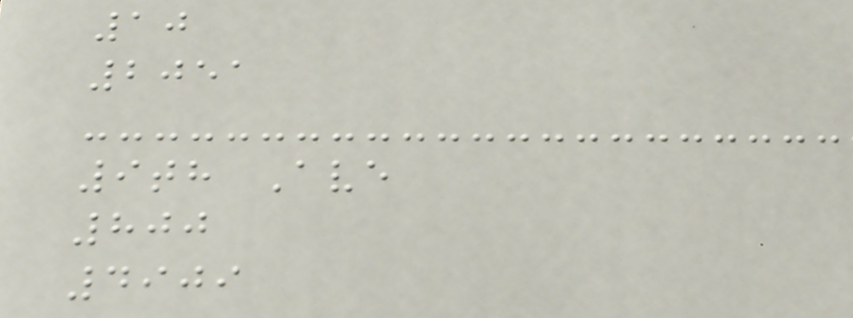10
2051
9th Ave
800
4909
